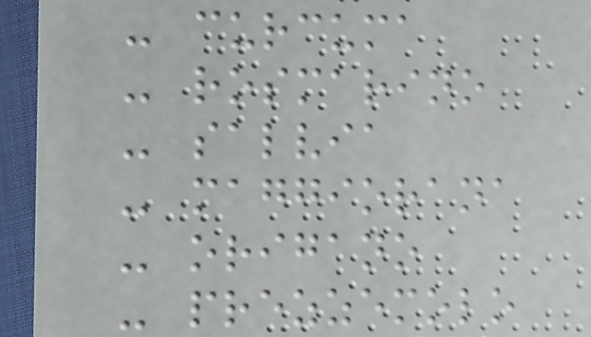- curcuma
- rosmarino
- salvia
- maggiorana
- origano
- prezzemolo
